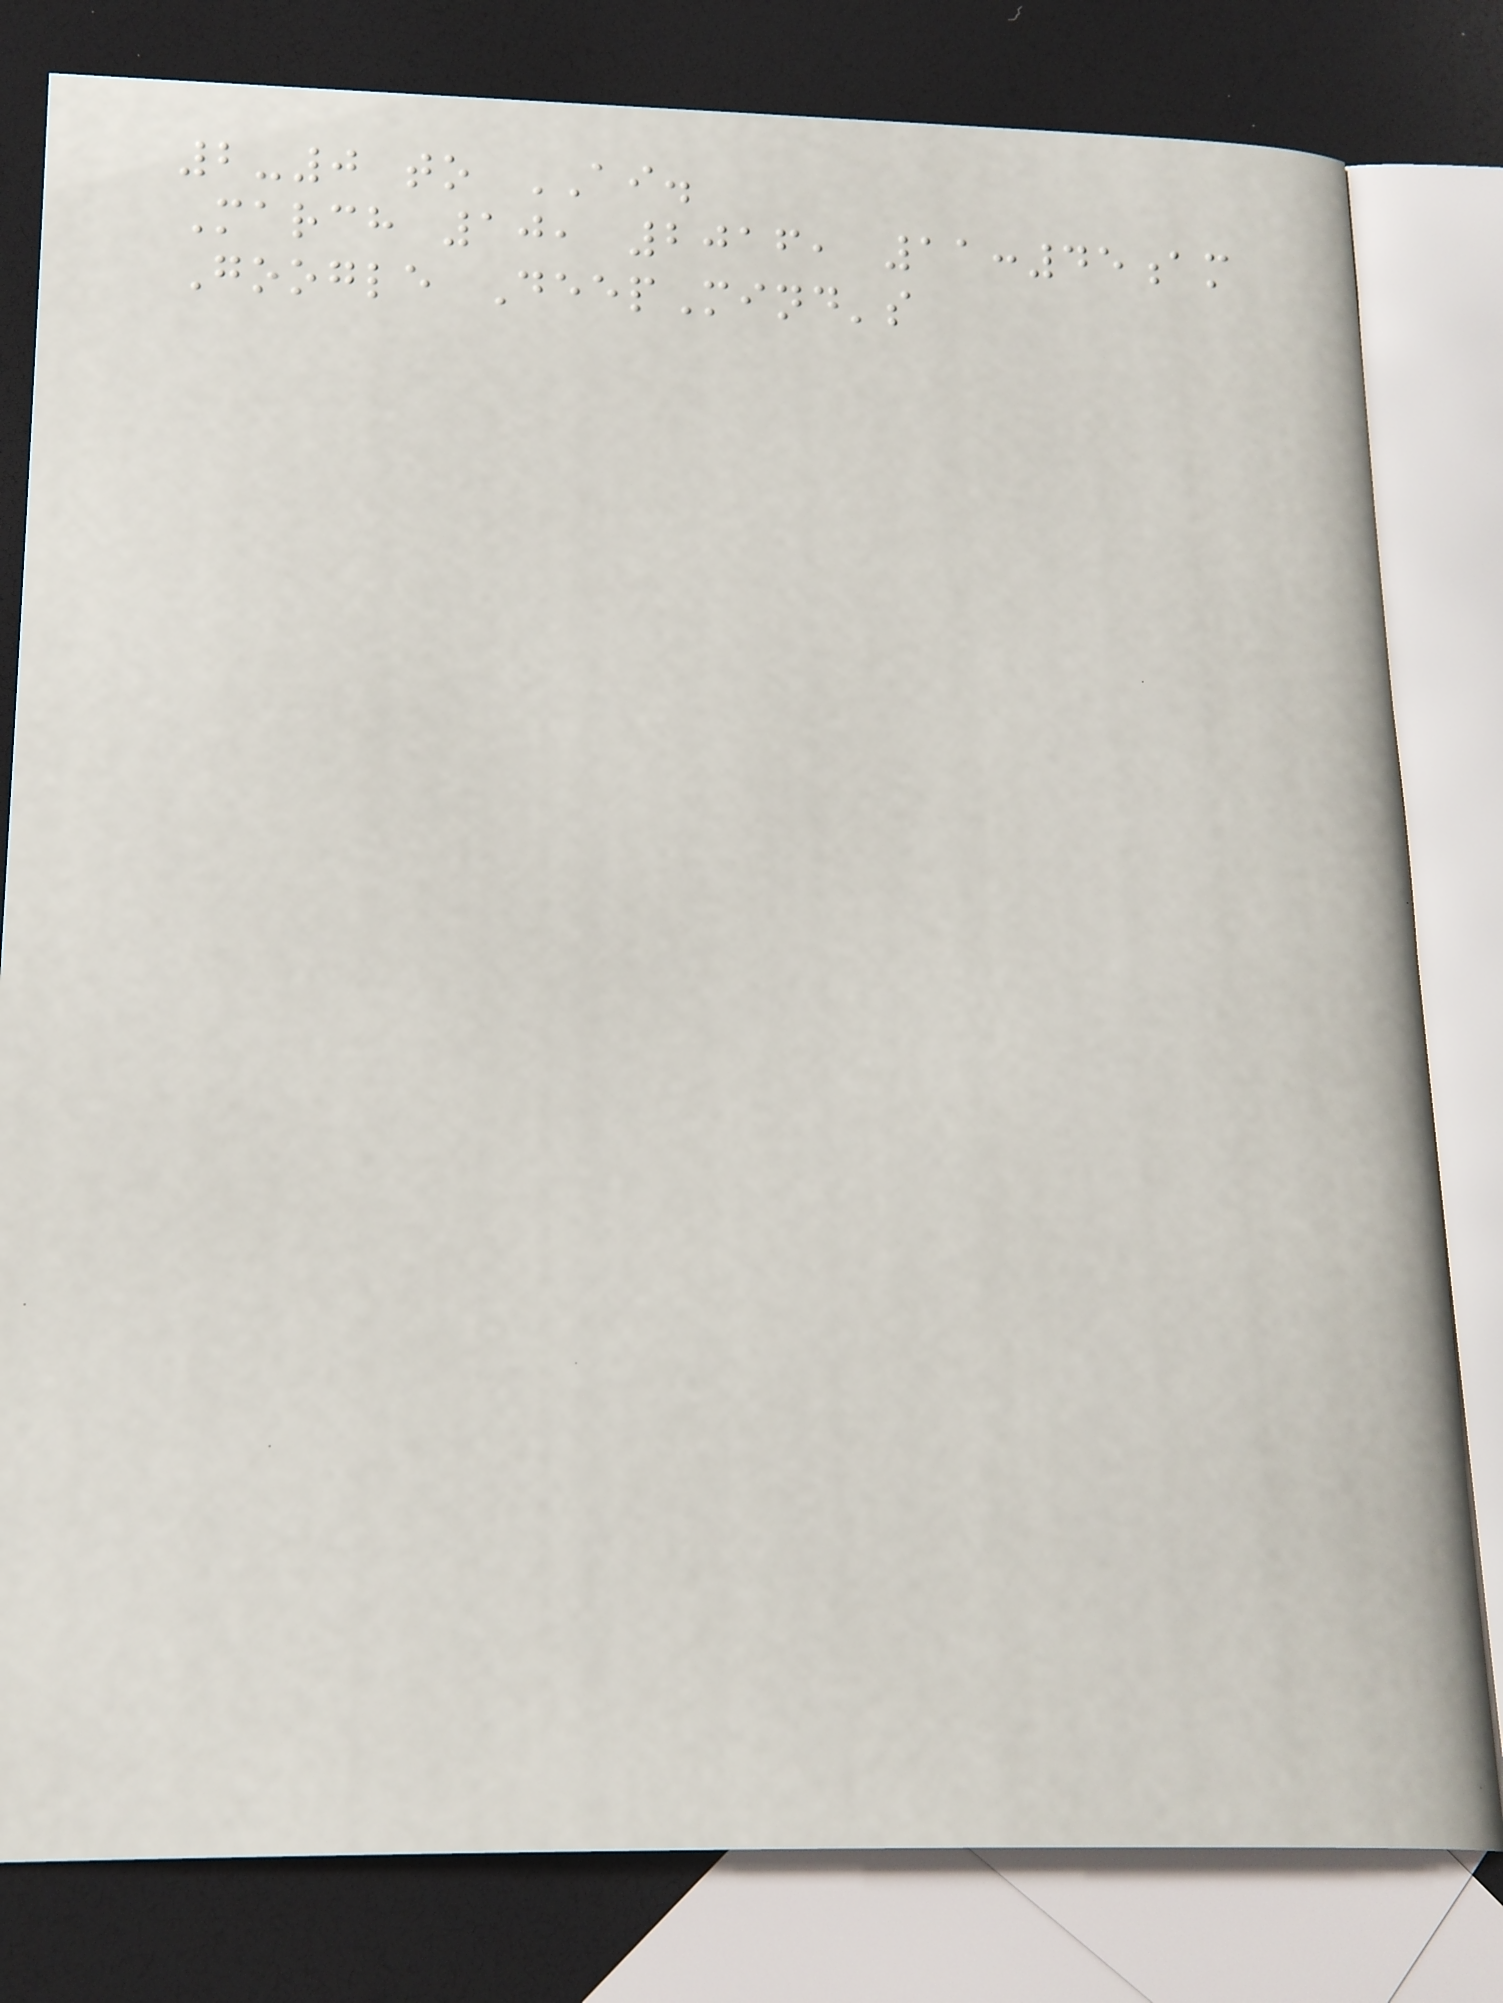2-0 to AI.
March 10, 2016, 11:45am
Google DeepMind's
